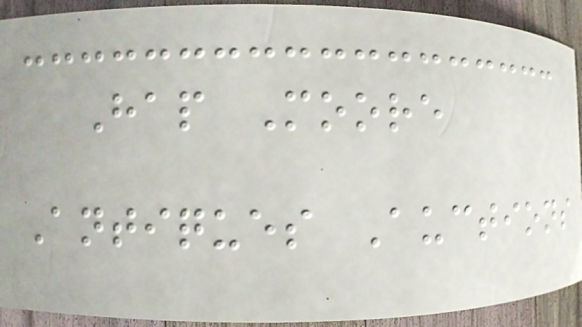Hap Moore
Antiques Auctions
